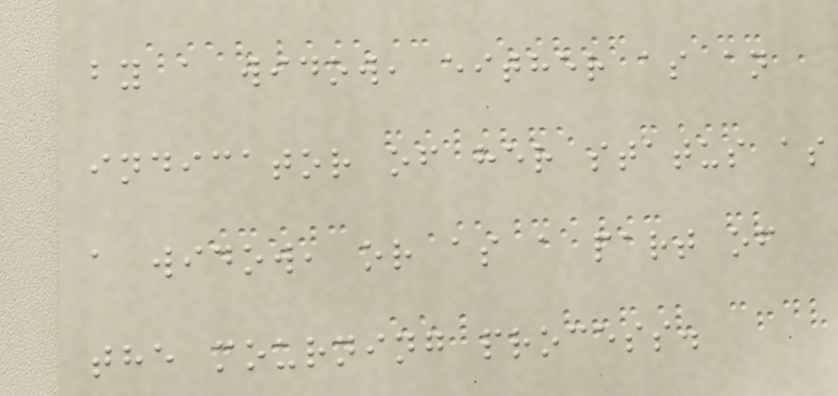by a widow, either as an
indicator of her status as
a widow, or as a part of
the mourning process.
